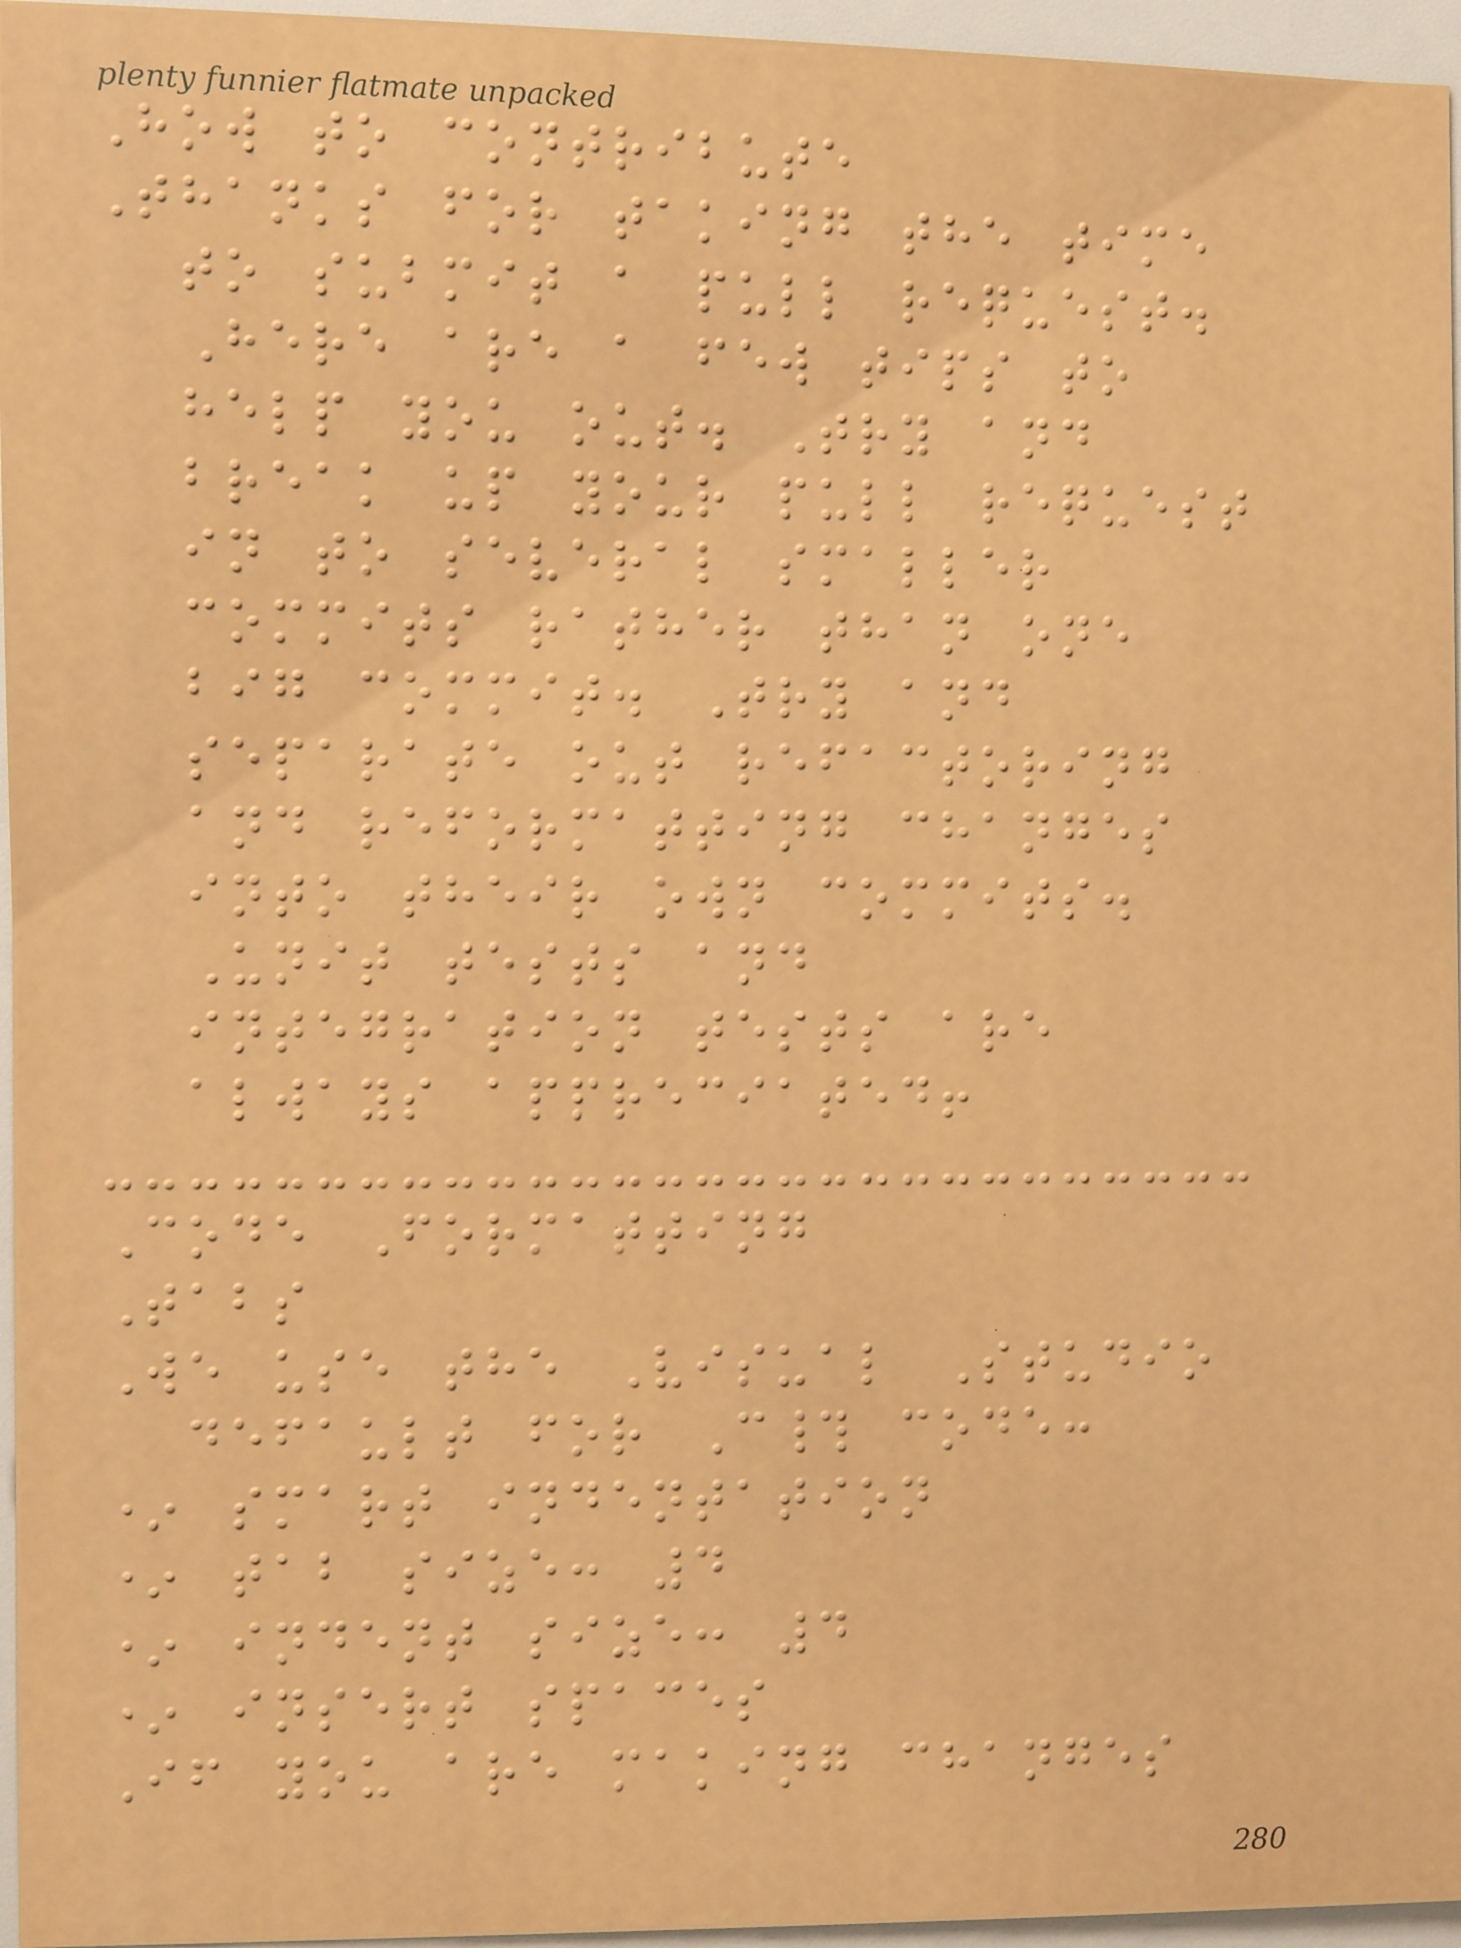How to contribute
Thanks for taking the time
to submit a pull request.
Here are a few tips to
help you out. Try and
break up your pull request
in to several smaller
commits rather than one
big commit. Try and
separate out refactoring
and reformatting changes
into their own commits.
Unit tests and
integration tests are
always appreciated!
Code Formatting
Tabs
We use the Visual Studio
default for C# code:
* smart indentation
* tab size: 4
* indent size: 4
* insert spaces
If you are making changes
